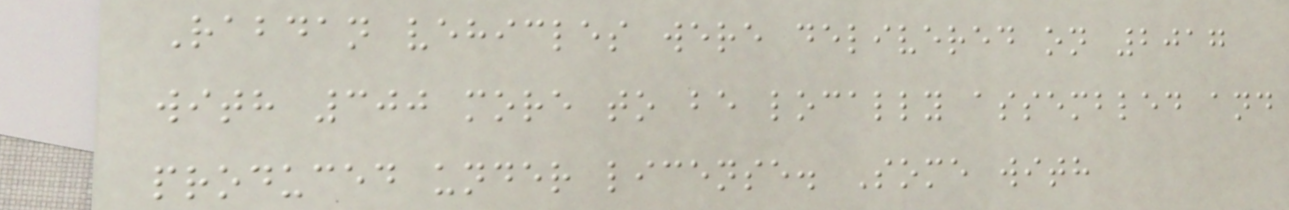Rabdan vehicles were delivered on 2017
with 300 more to be locally assembled and
produced under license. Some with
